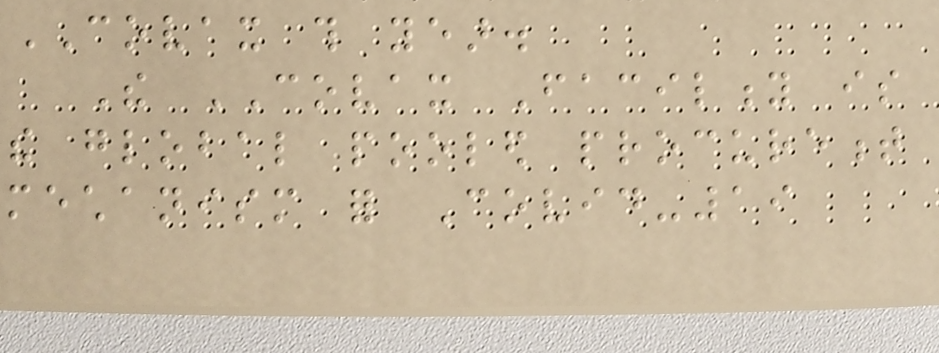COVAX this year.
The COVAX Facility is
the global pooled procurement
mechanism for Covid-19
